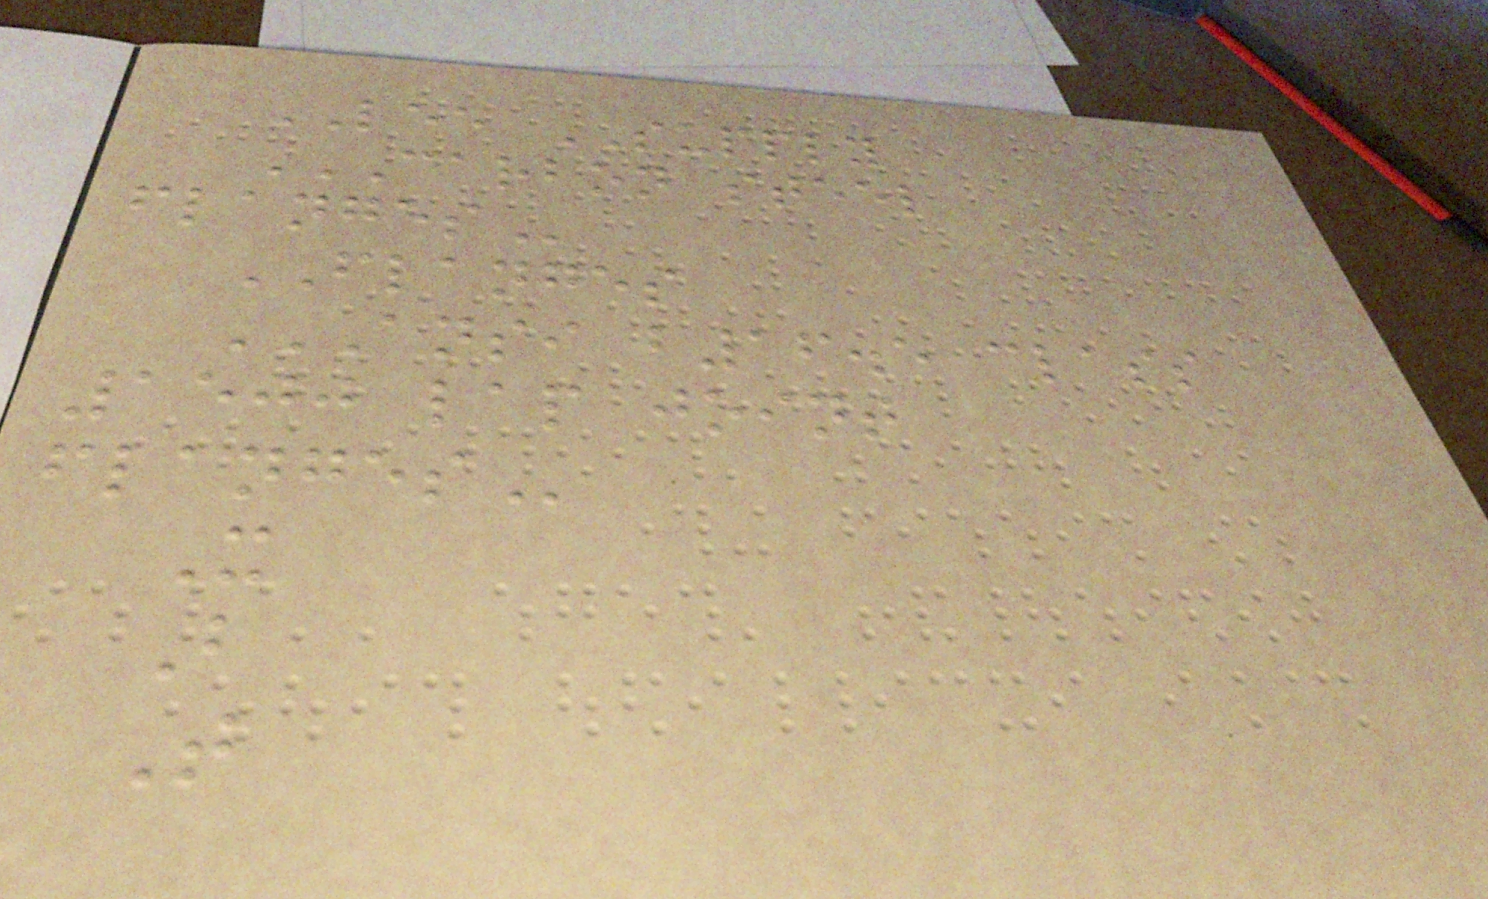LEE SUPPLY
CARBON STEEL
FLANGES
FLANGES
ANSI B16.5 CLASS
1500 LAP JOINT
FLANGES
X
B
T
